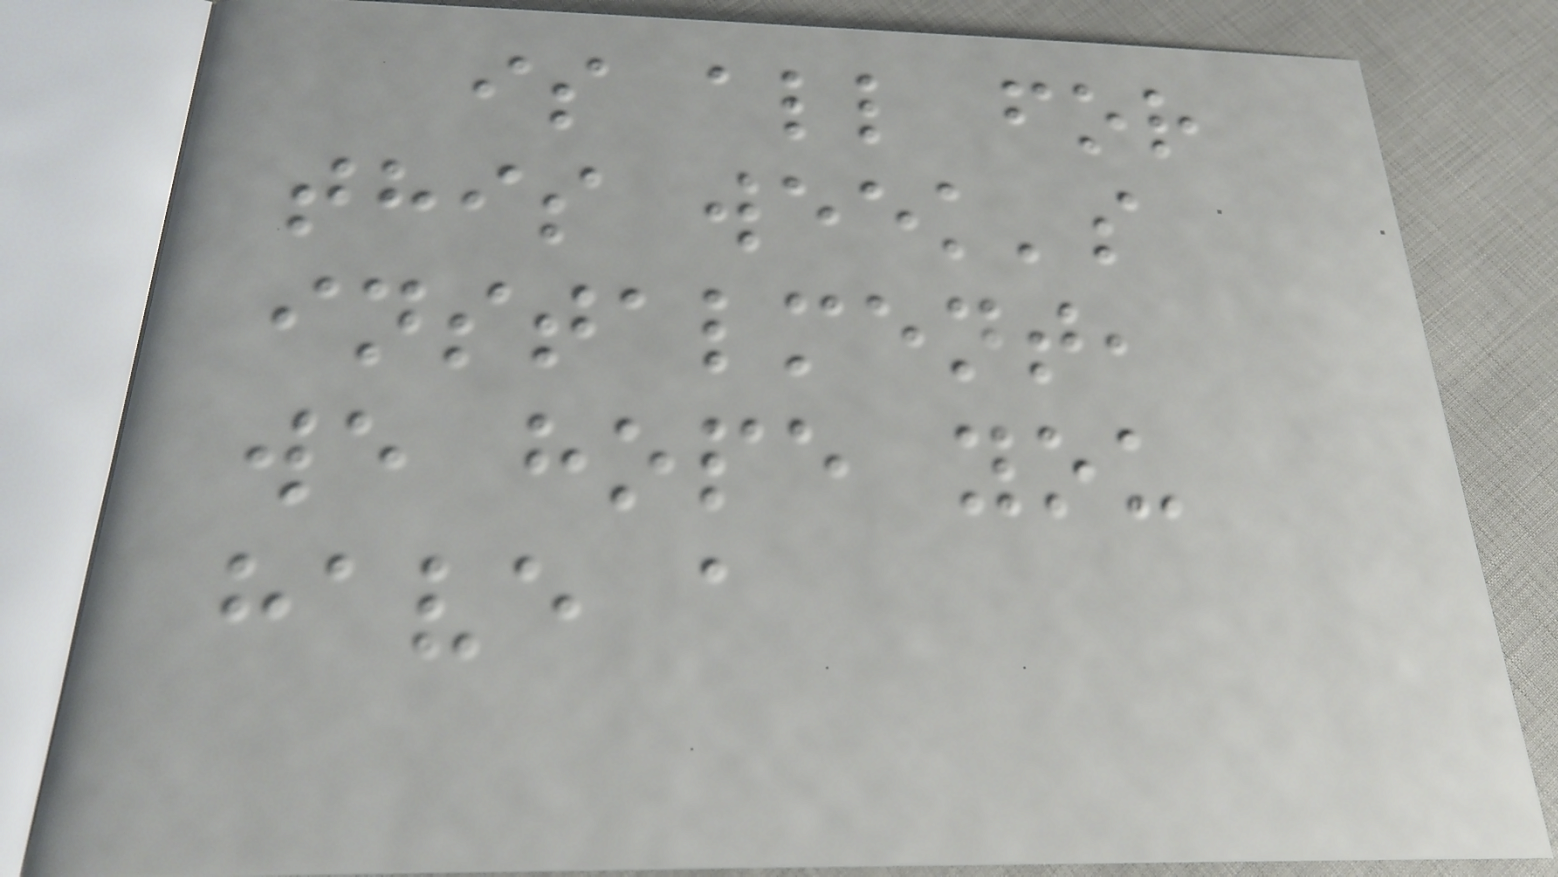is all for
this week's
instalment,
we hope you
have a
